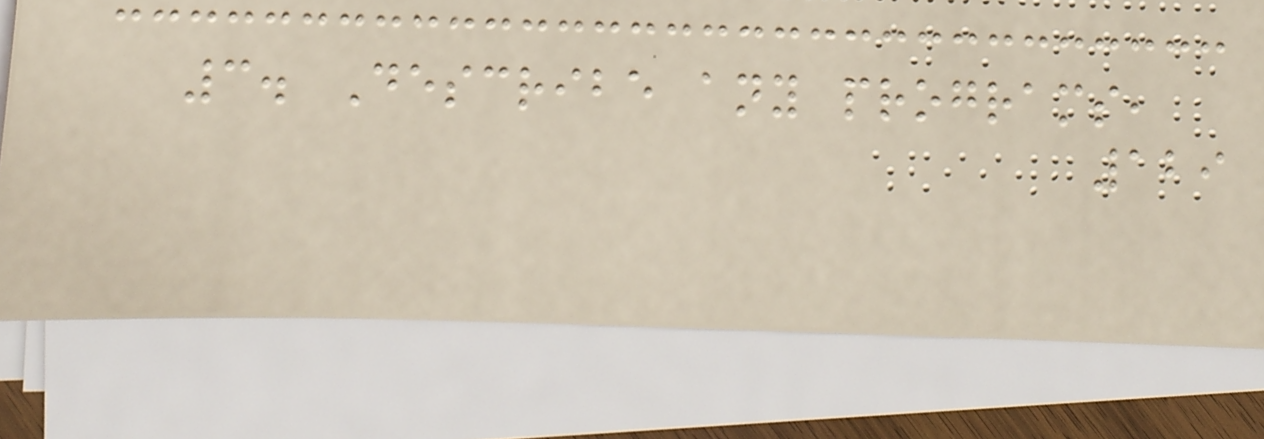3. Describe any programs,
129
